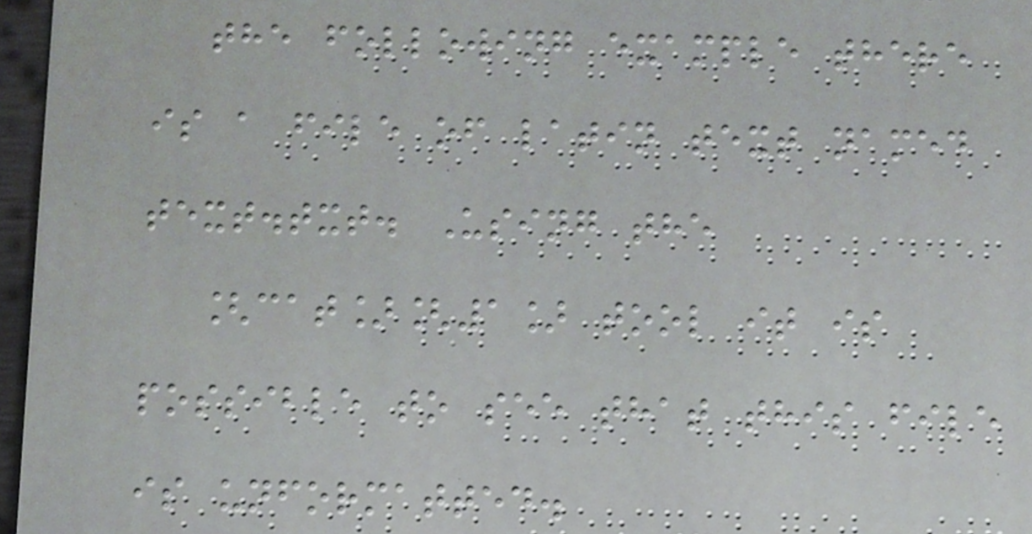the following example there
is a file of latin text named
text.txt. Using the
[cat][1] tool it is
possible to see that this file
is unformatted.
